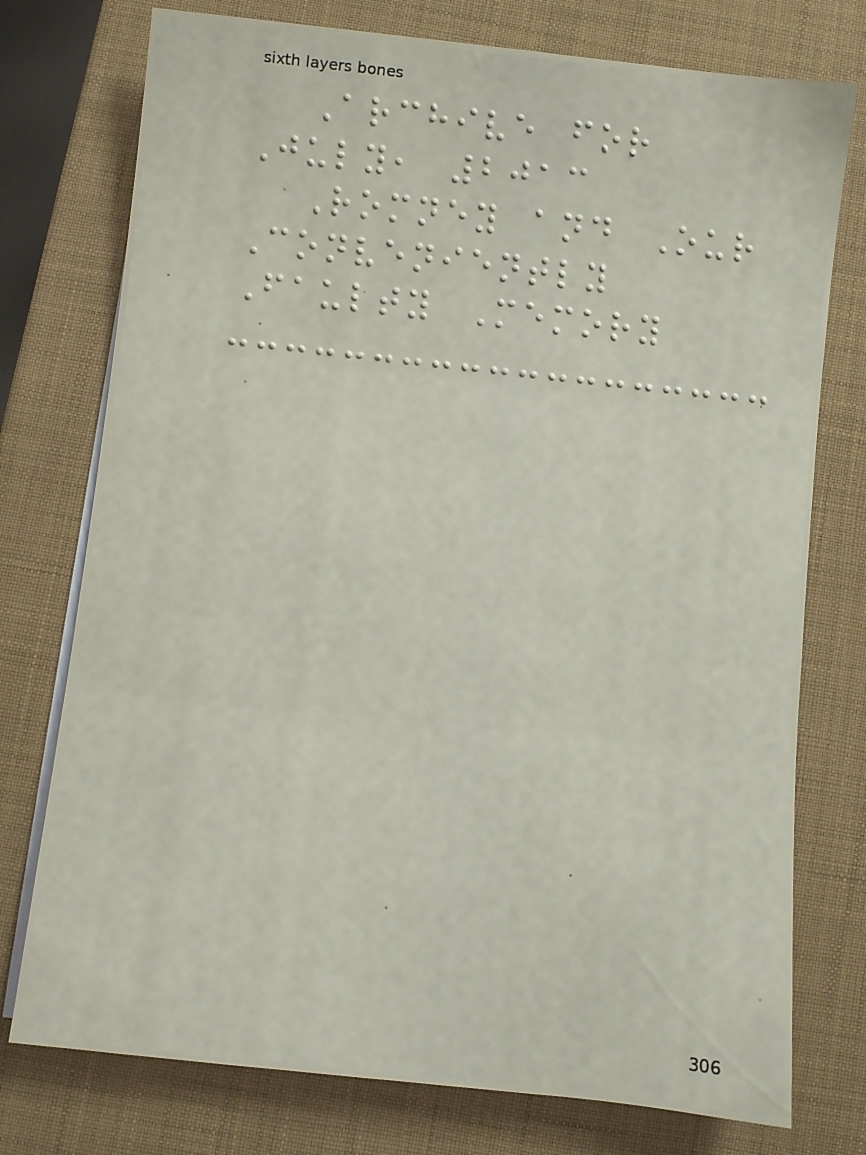Archive for
July, 2013
Romney and Our
Conveniently
Faulty Memory
